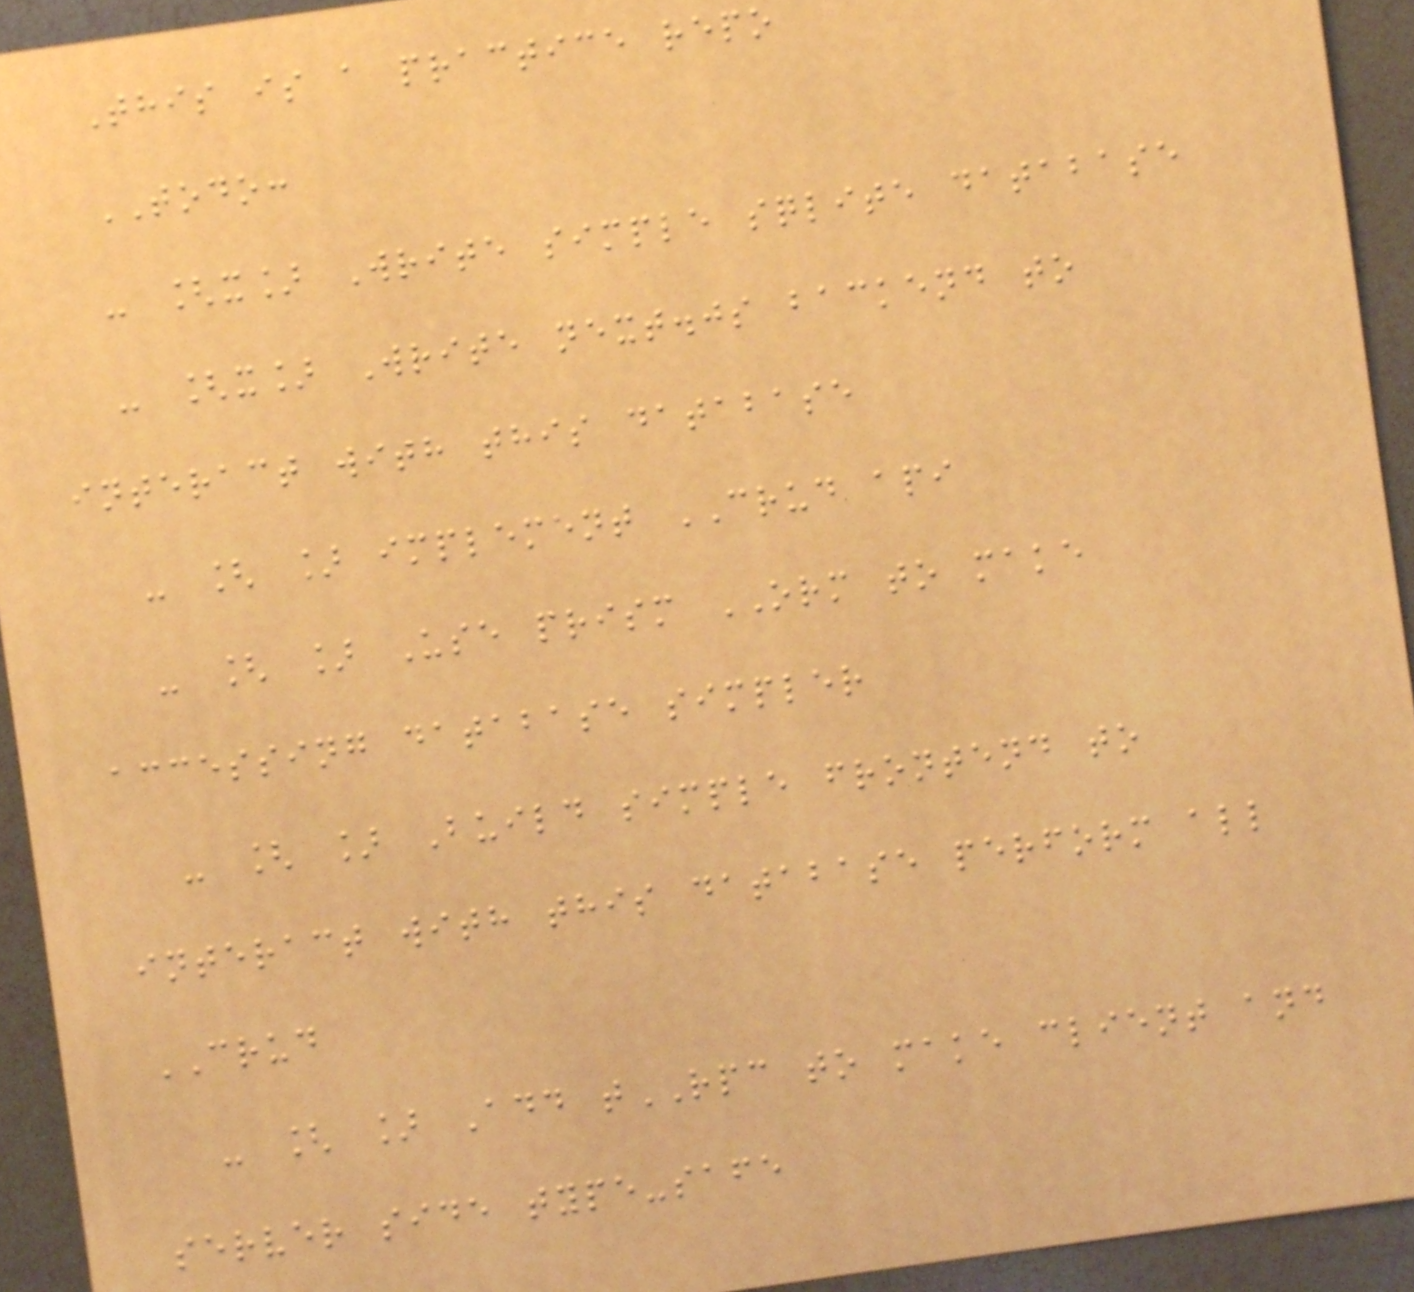This is a practice repo
TODO:
- [x] Write simple sqlite database
- [x] Write next.js backend to
interact with this database
- [ ] implement CRUD api
- [ ] Use prism ORM to make
accessing database simpler
- [ ] Build simple frontend to
interact with this database perform all
CRUD
- [ ] Add tRPC to make client and
server side type-safe
